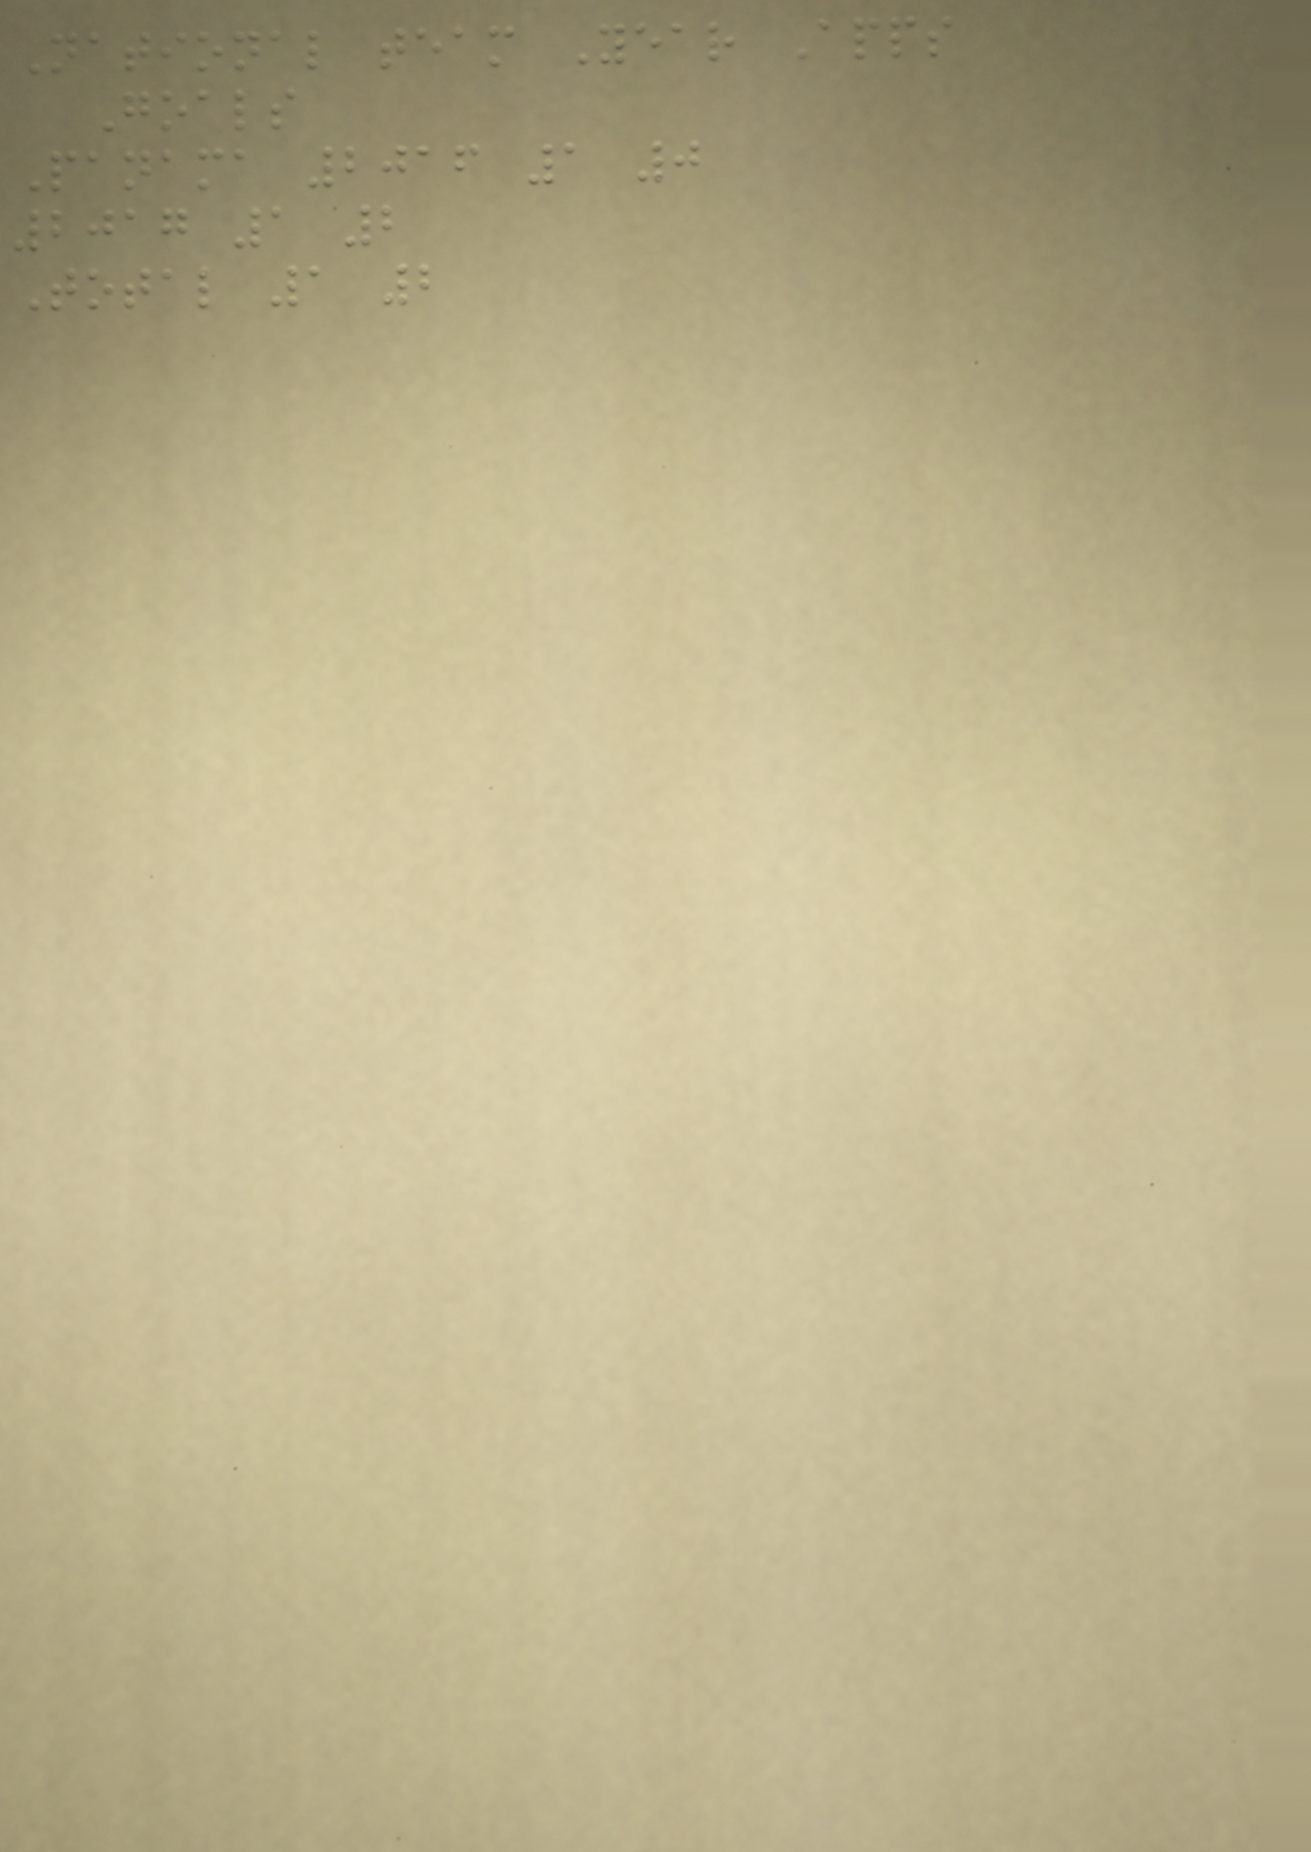National team Year Apps
Goals
Panama 2016 1 0
2017 1 2
Total 1 2
